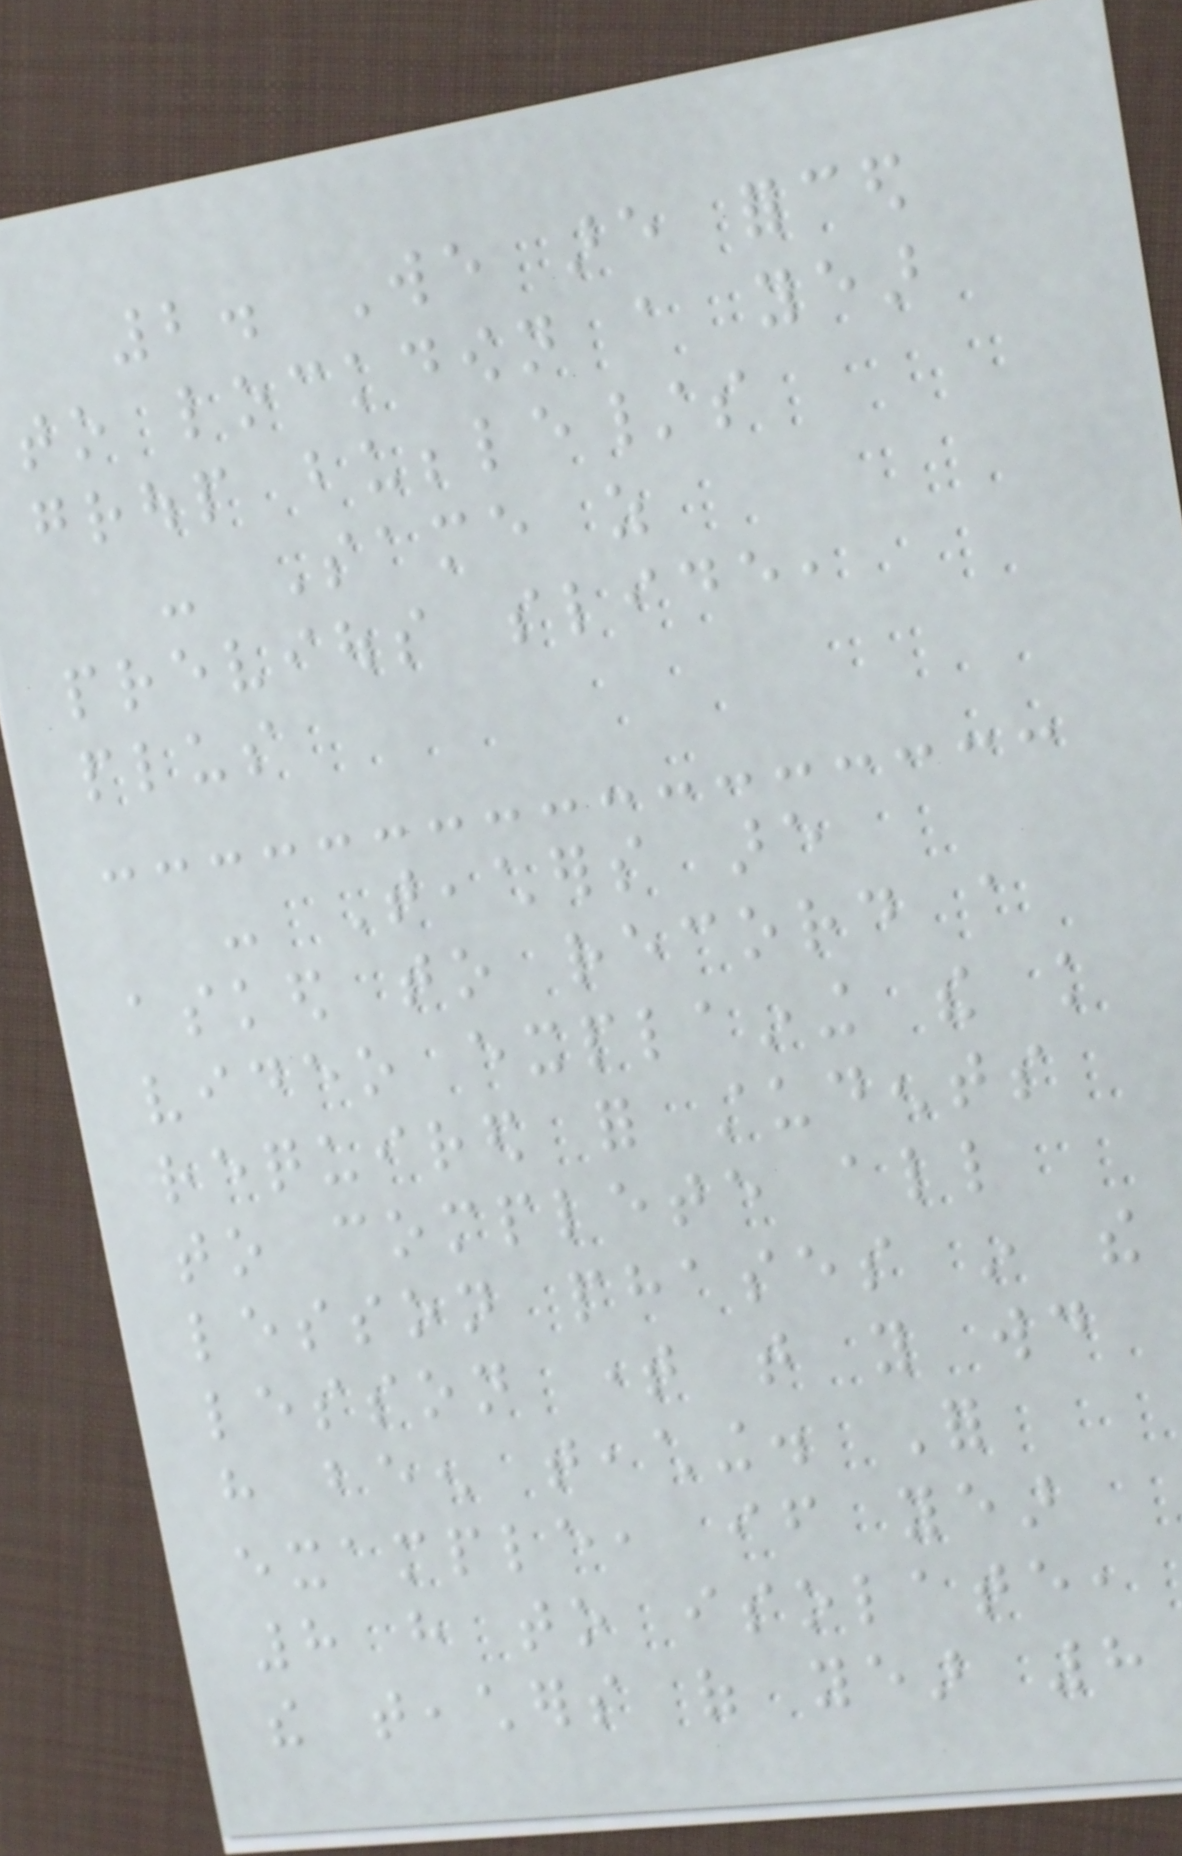2. We are forced
to lockdown a year
group bubble/s
- Same as
previous slide,
plus
- Teachers are
asked to record a
video explaining the knowledge
required for students
to complete all
lesson phases in the
lesson time that you would
have been teaching. For
example, if year
8 have to isolate,
the teachers of year 8
